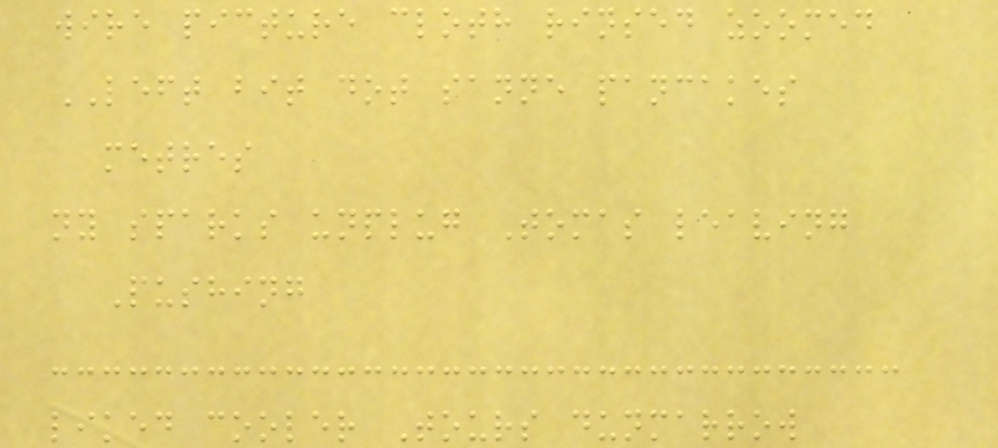wire picture cloth rinsed zoomed
LEFT bit dot sanne pancakes
metres
ny sparks unplug Tomas leaving
Pushing
liked cooler Tours dunmarrow
